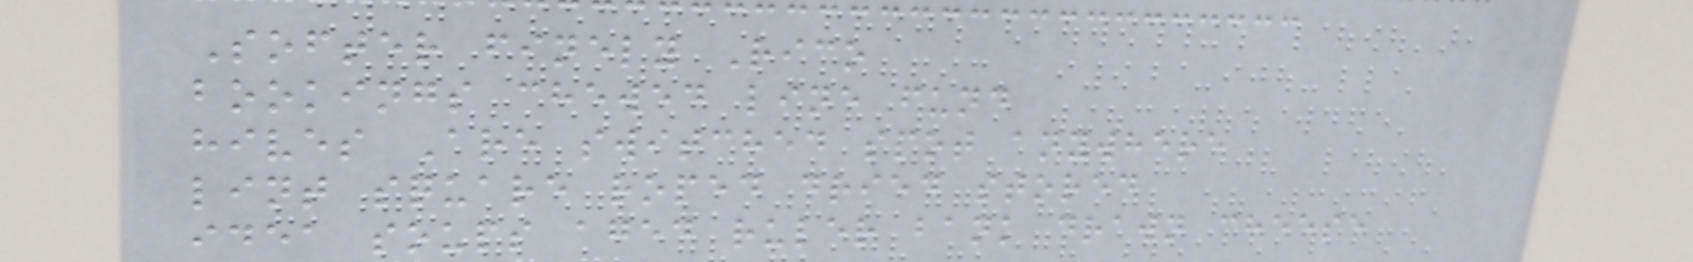Softer finely Rico
bookings chewed line fund
hives Are switched spot anywhere
lint square roped dried stored
idea soups aged ruler bank drawn cheese
